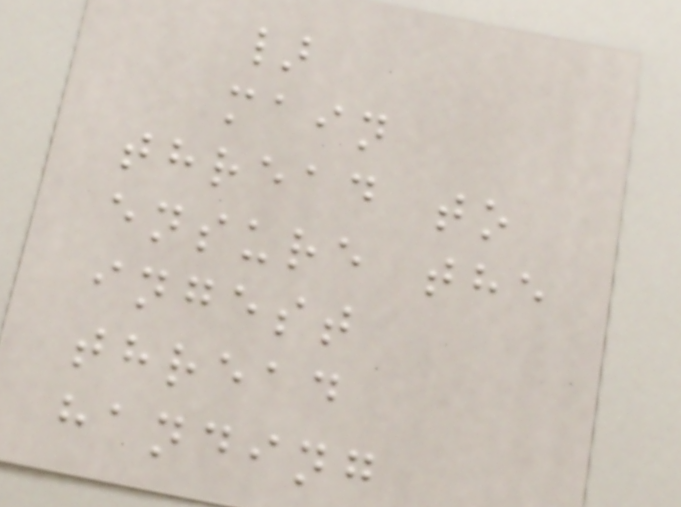}
main
thread to
ensure the
ingest
thread
handing
